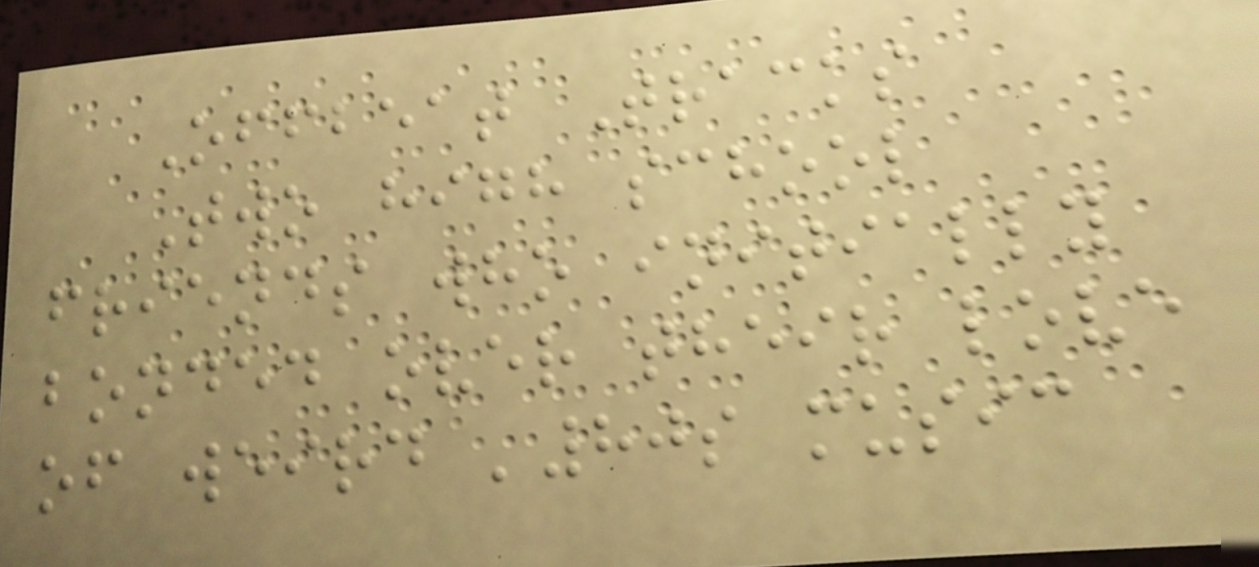Offbeat Tracks
Two high school
friends who initially
bonded over their love
of weird '80s music
